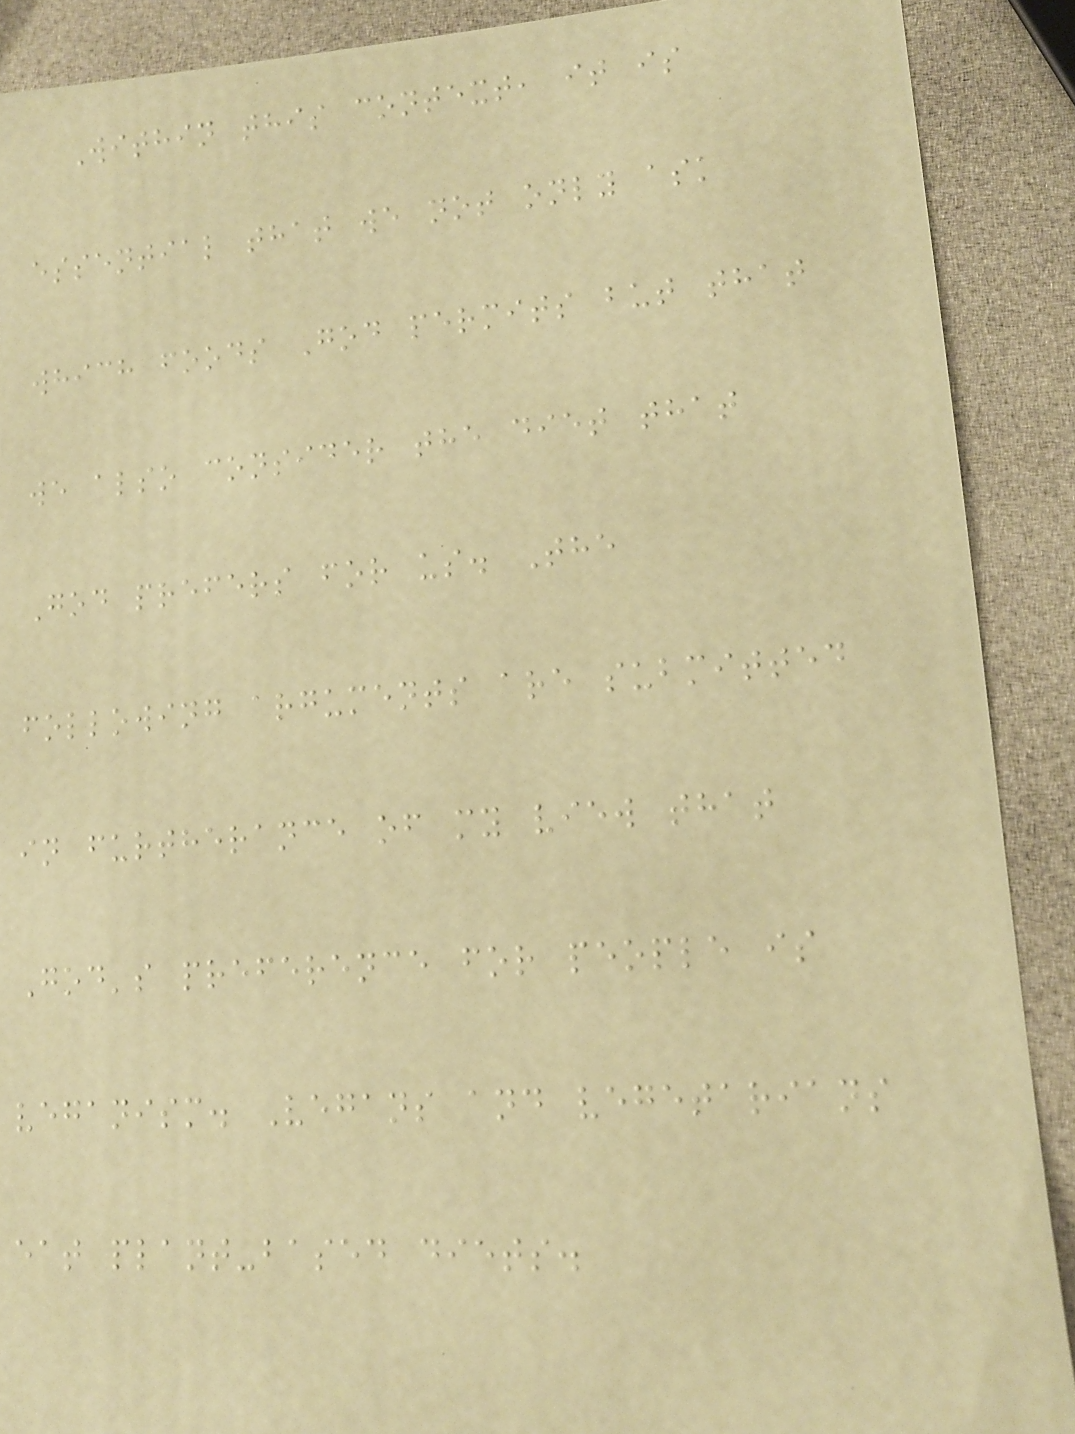Within this context, it is
essential that we not only ask
which foods God permits but that
we also consider the diet that
God prefers for us. The
following arguments are submitted
in furtherance of my view that
God's preference for people is
veganism. Vegans and vegetarians
eat plant-based diets.
